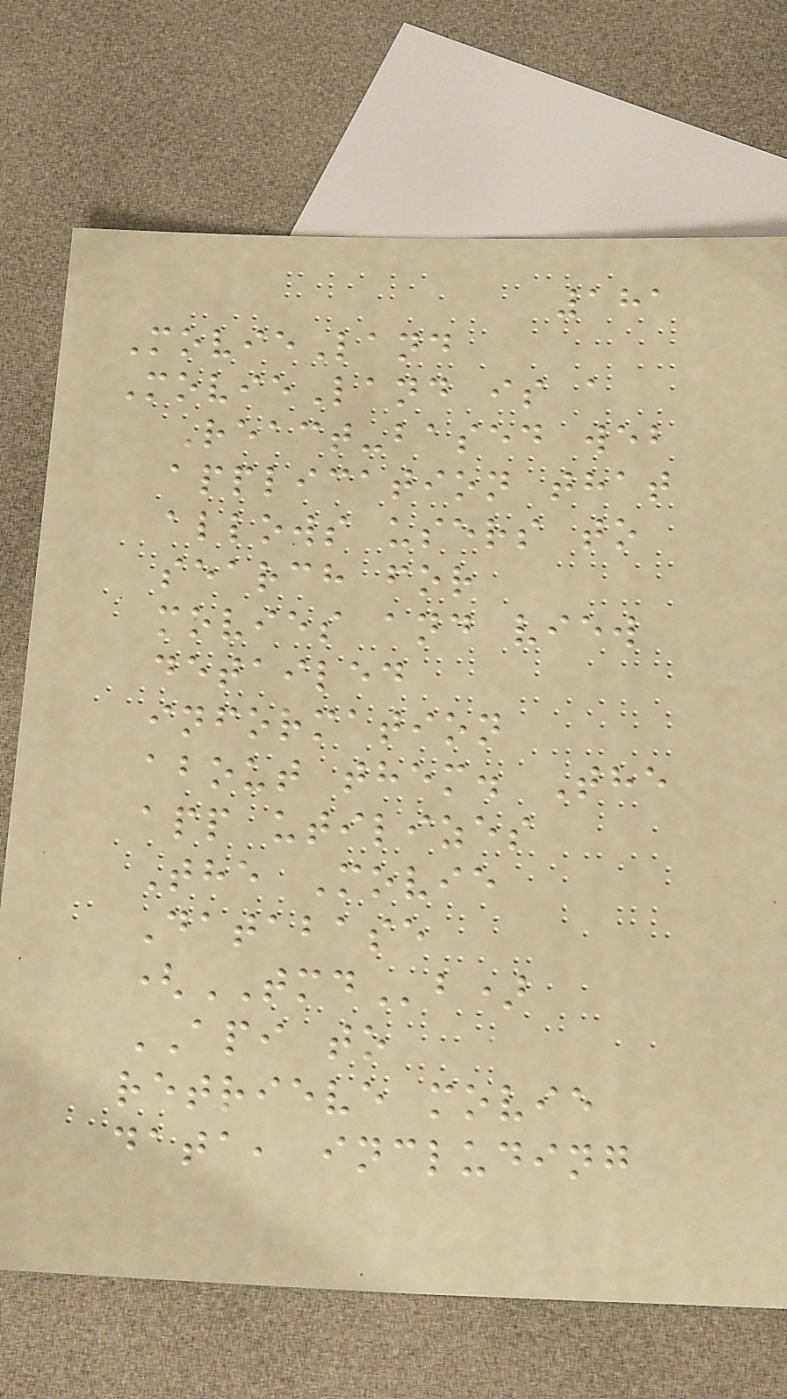181
MovieLand
MovieLand is a
React-based web
application that
allows users to
search for
movies and view
detailed
information
about them. The
app utilizes
The Movie
Database
(TMDb)
API to
retrieve movie
data, including
